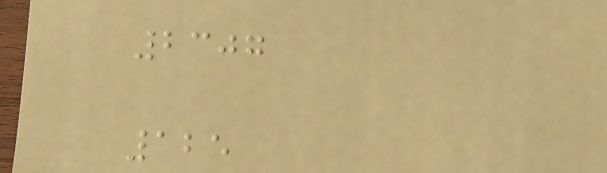2307
125
